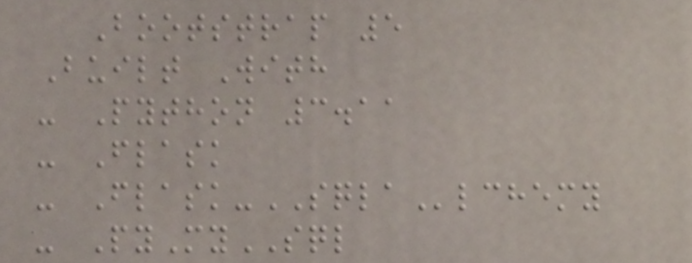Bootstrap 5
Built With
- Python 3.11
- Flask
- Flask-SQLAlchemy
- PyMySQL
